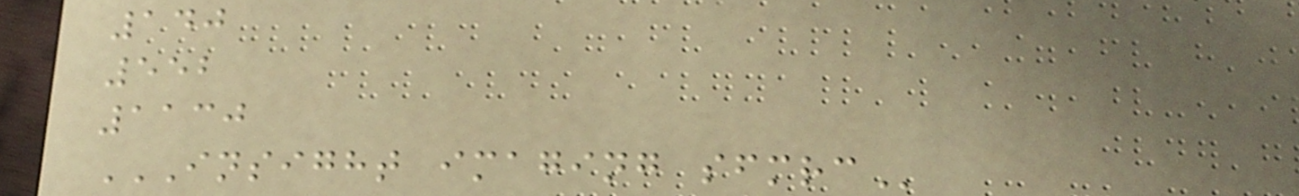140
552
1130
INSIGHT IMAGING SFMRC
